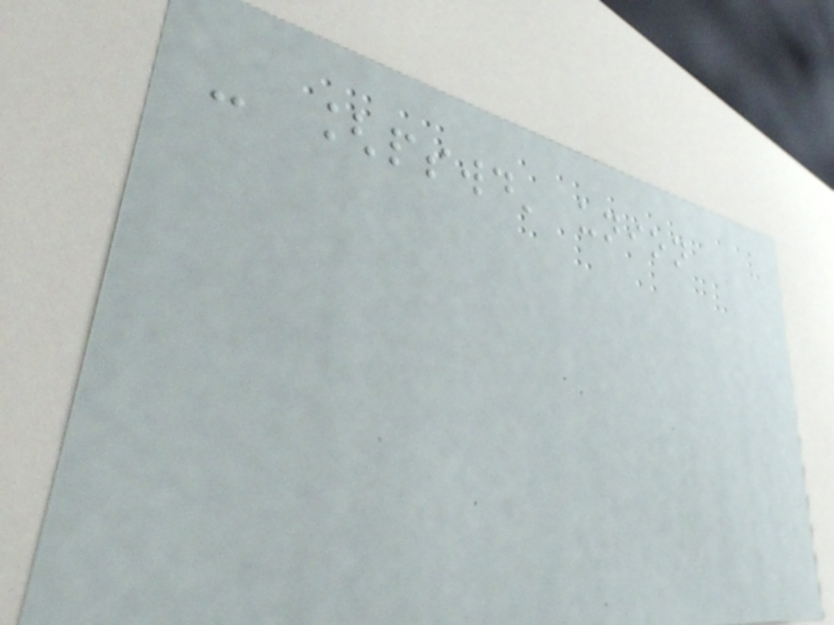- [pswd' union
